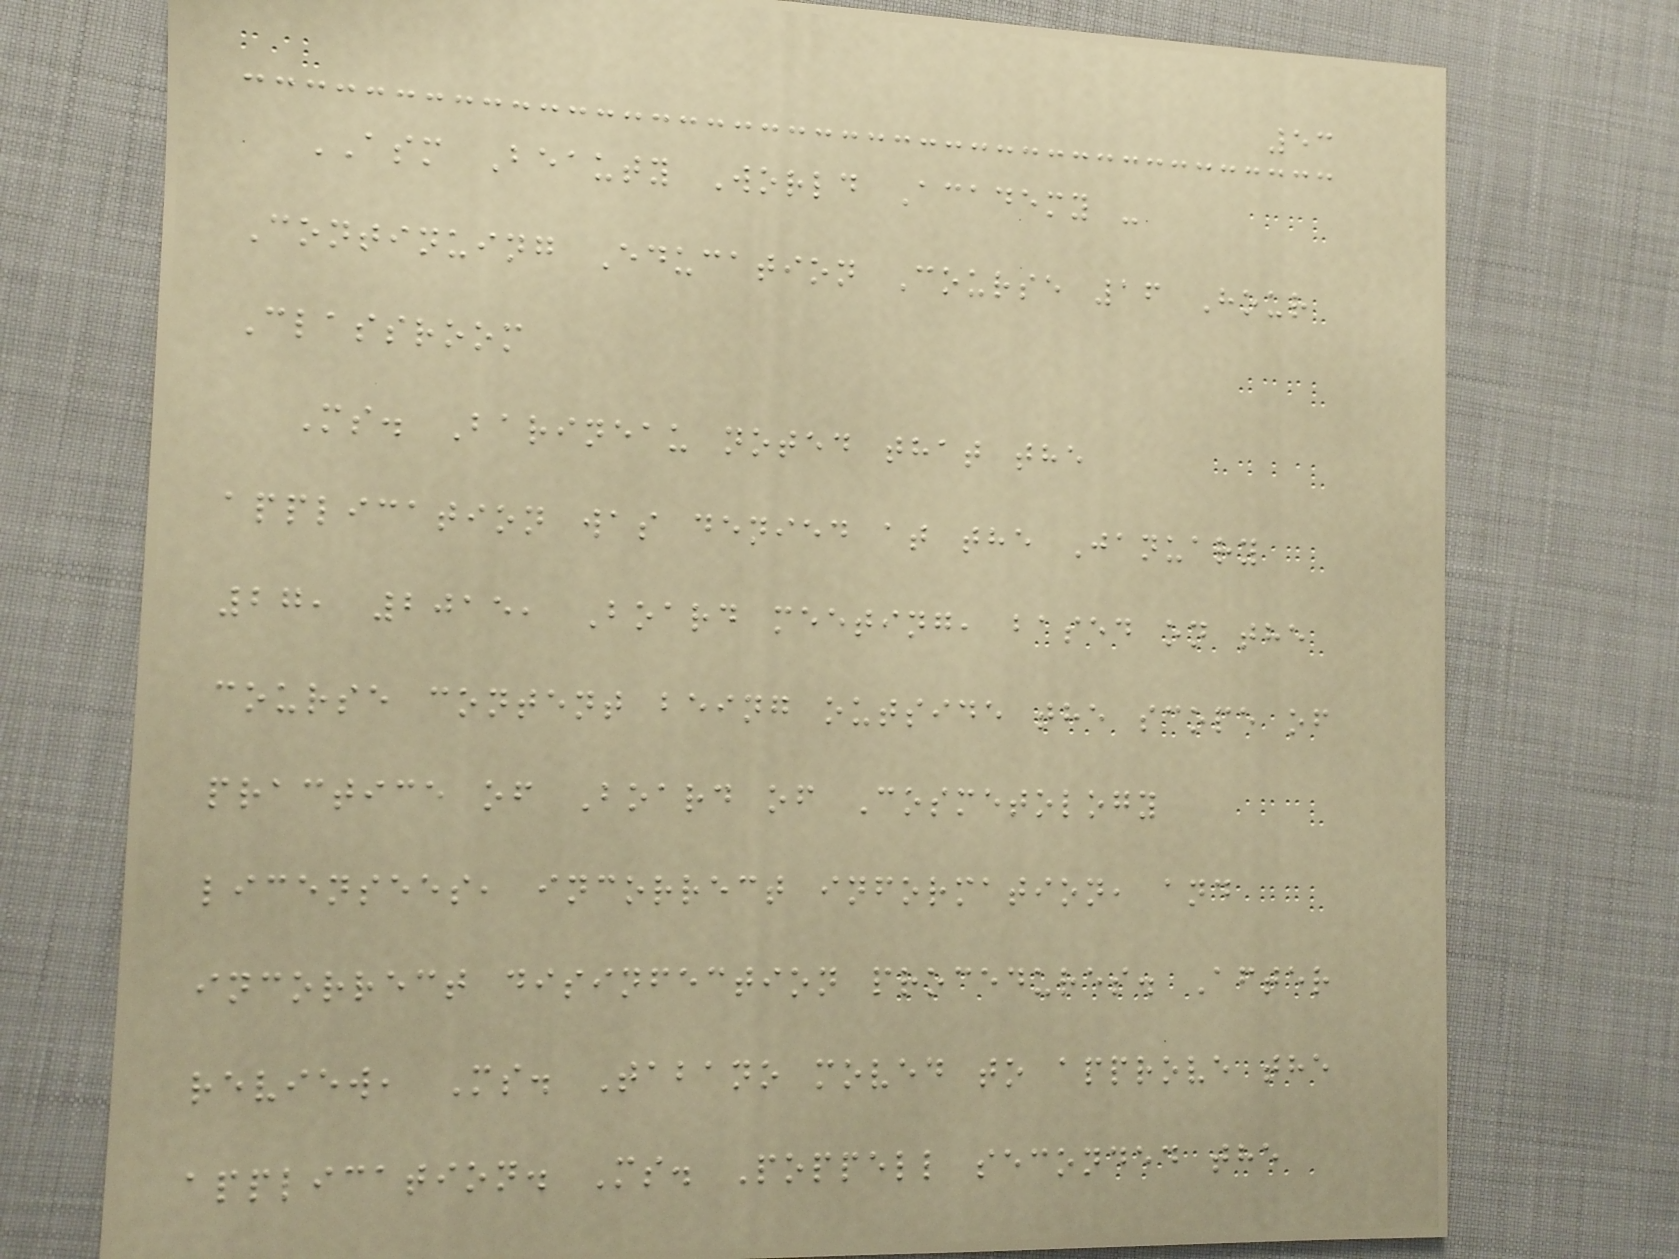53
ASM Beauty World Academy -
Continuing Education Course 16 Hour
Classroom
Ms. Barineau noted that the
application was denied at the January
27, 2015, Board meeting, based on the
course content being outside the scope of
practice of Board of Cosmetology
licensees, incorrect information, and
incorrect disinfection procedures. After
review, Ms. Tabano moved to approve the
application. Ms. Poppell seconded the
